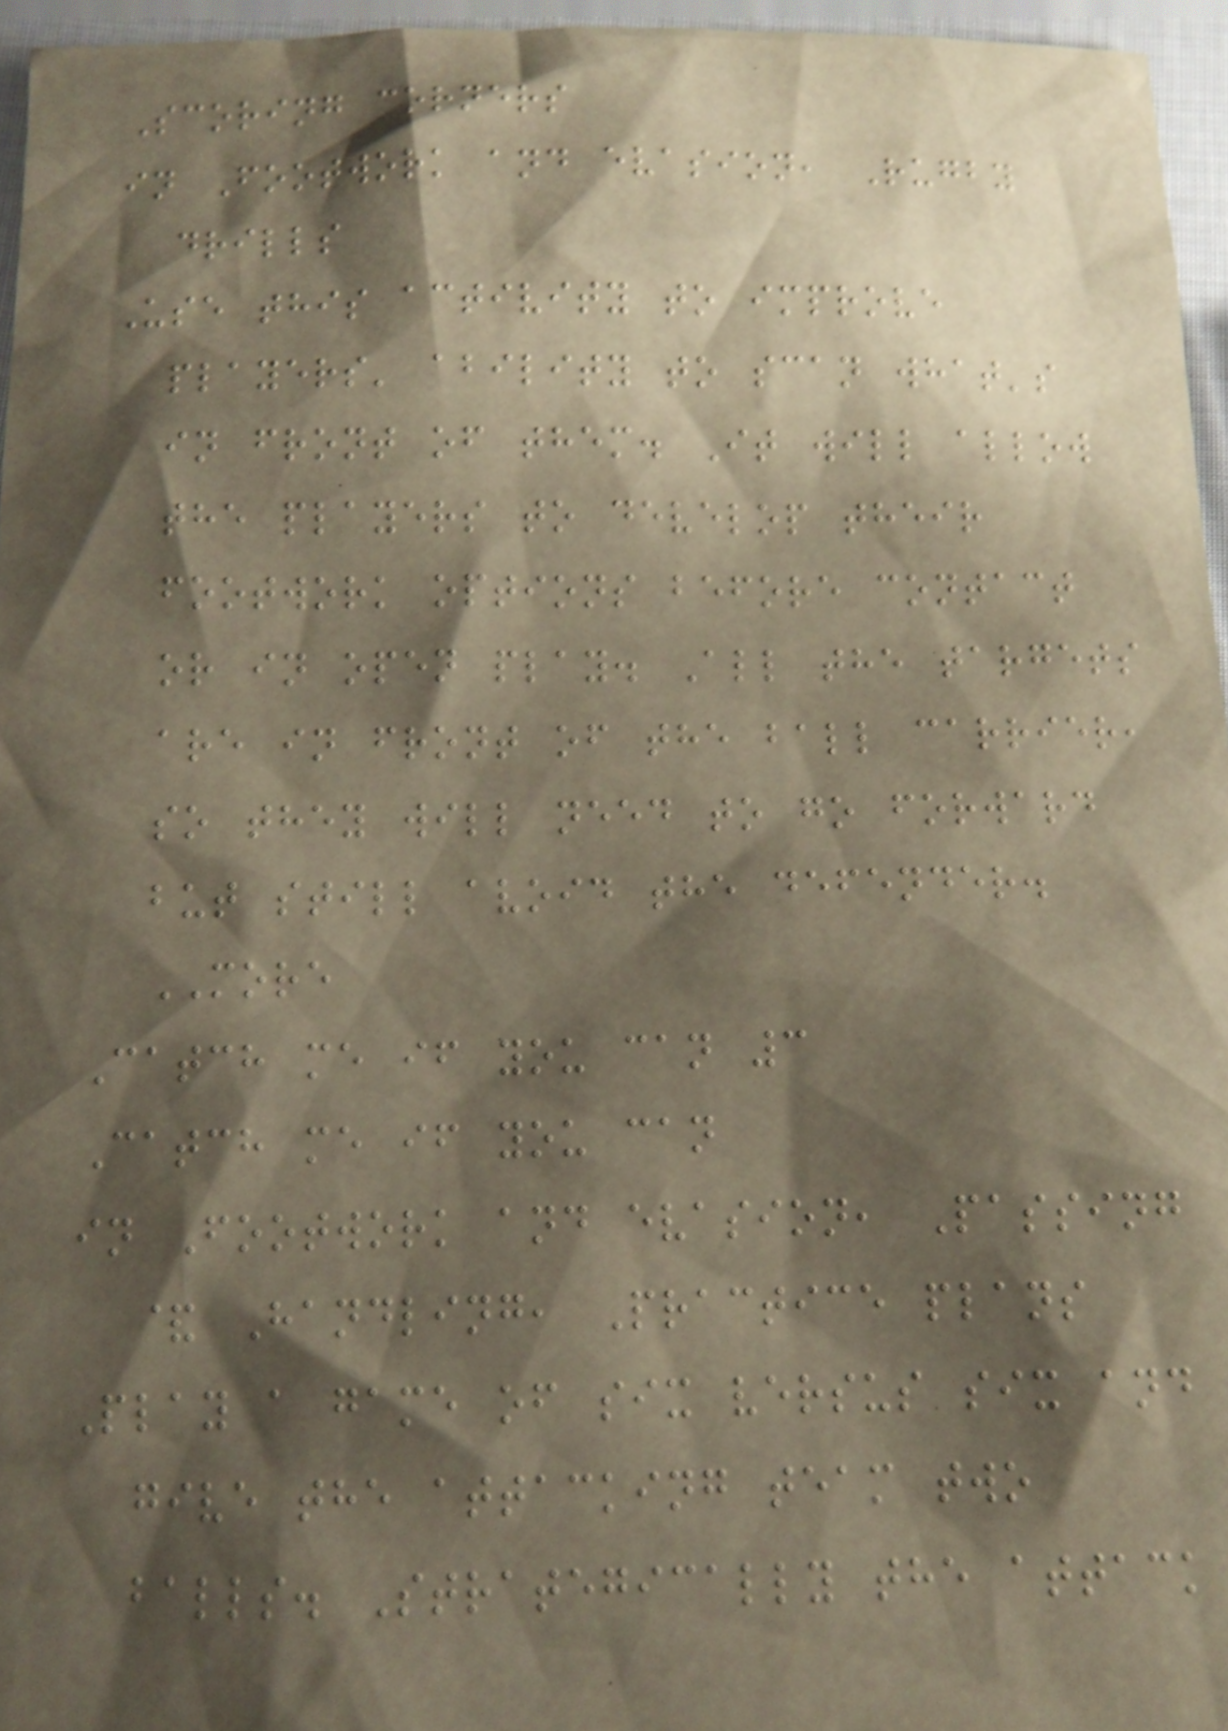Scoring corners
in Footwork and evasion, Rugby
drills
Use this activity to improve
players' ability to scan what's
in front of them. It will allow
the players to develop their
footwork options before contact
or in open play. All the targets
are in front of the ball carrier,
so they will need to go forward
but still avoid the defender.
MORE
Catch me if you can 3
Catch me if you can
in Footwork and evasion, Passing
& Handling, Practice plans
Play a game of six versus six and
give the attacking team two
balls. Strategically the attack
